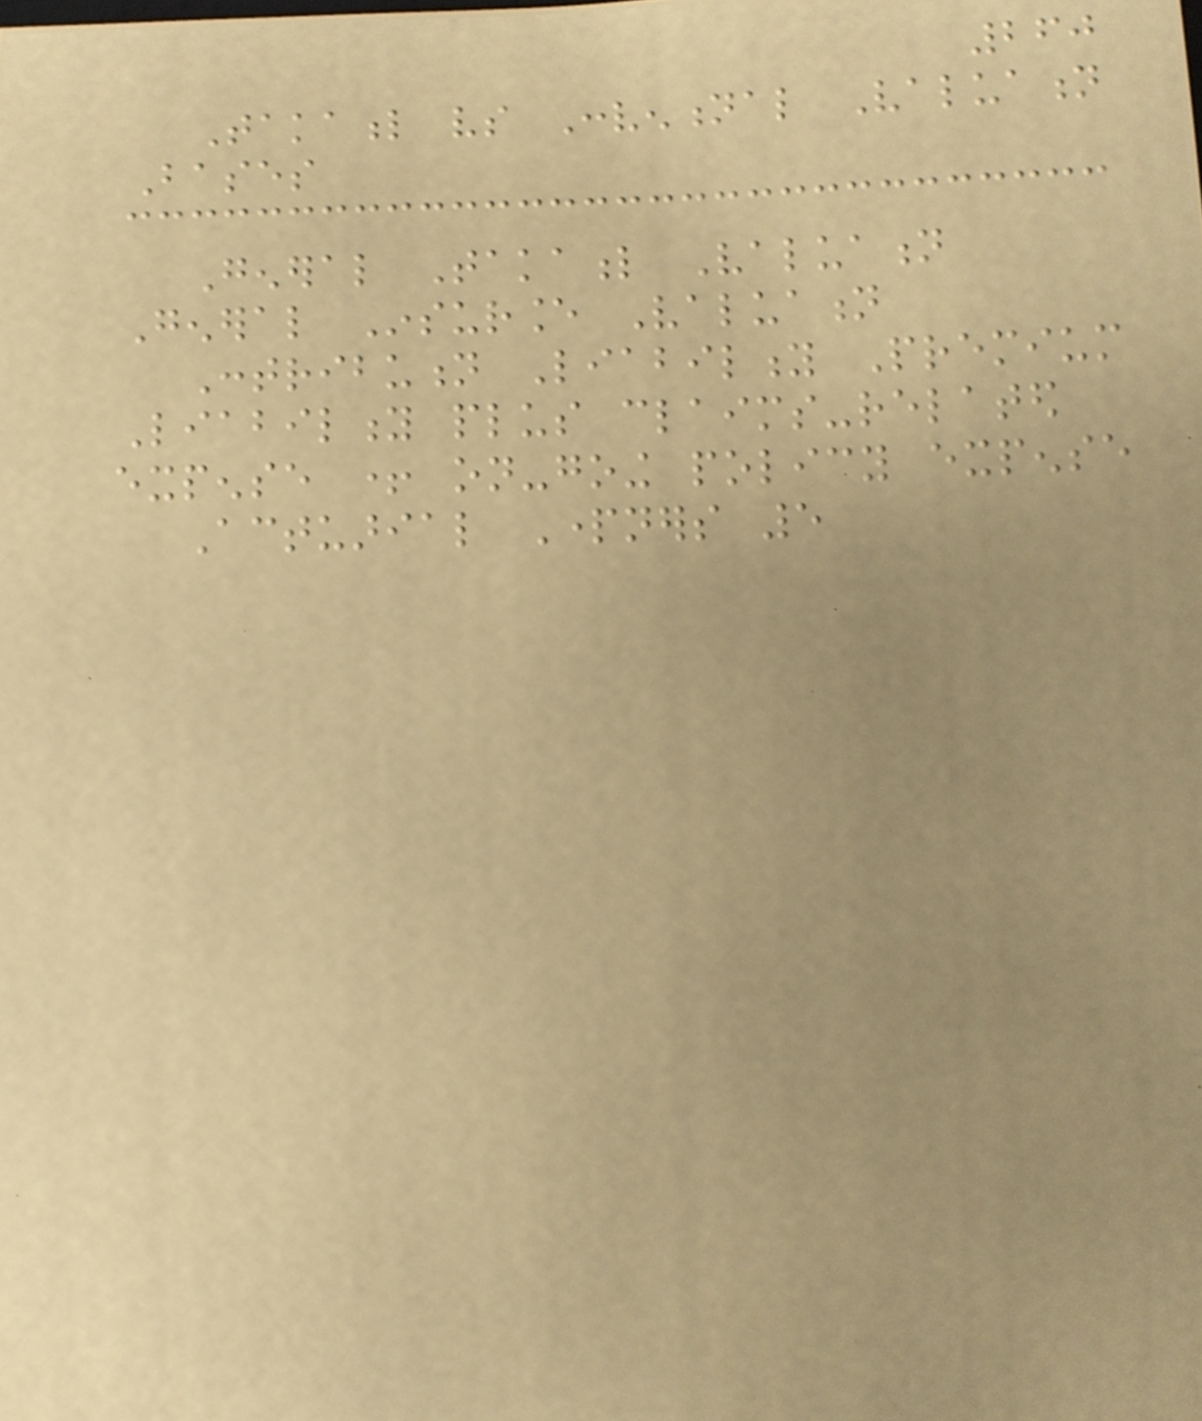260
Takaful vs Conventional Valuation
Bases
General Takaful Valuation
General Insurance Valuation
Contribution Liability Premium
Liability plus claims-related
expense + on-going policy expense
Actuarial Partners 5
